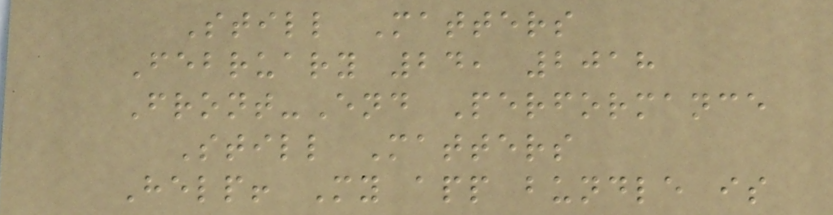Still Matters
February 24, 2018
Front-End Performance
Still Matters
Help! My app bundle is
